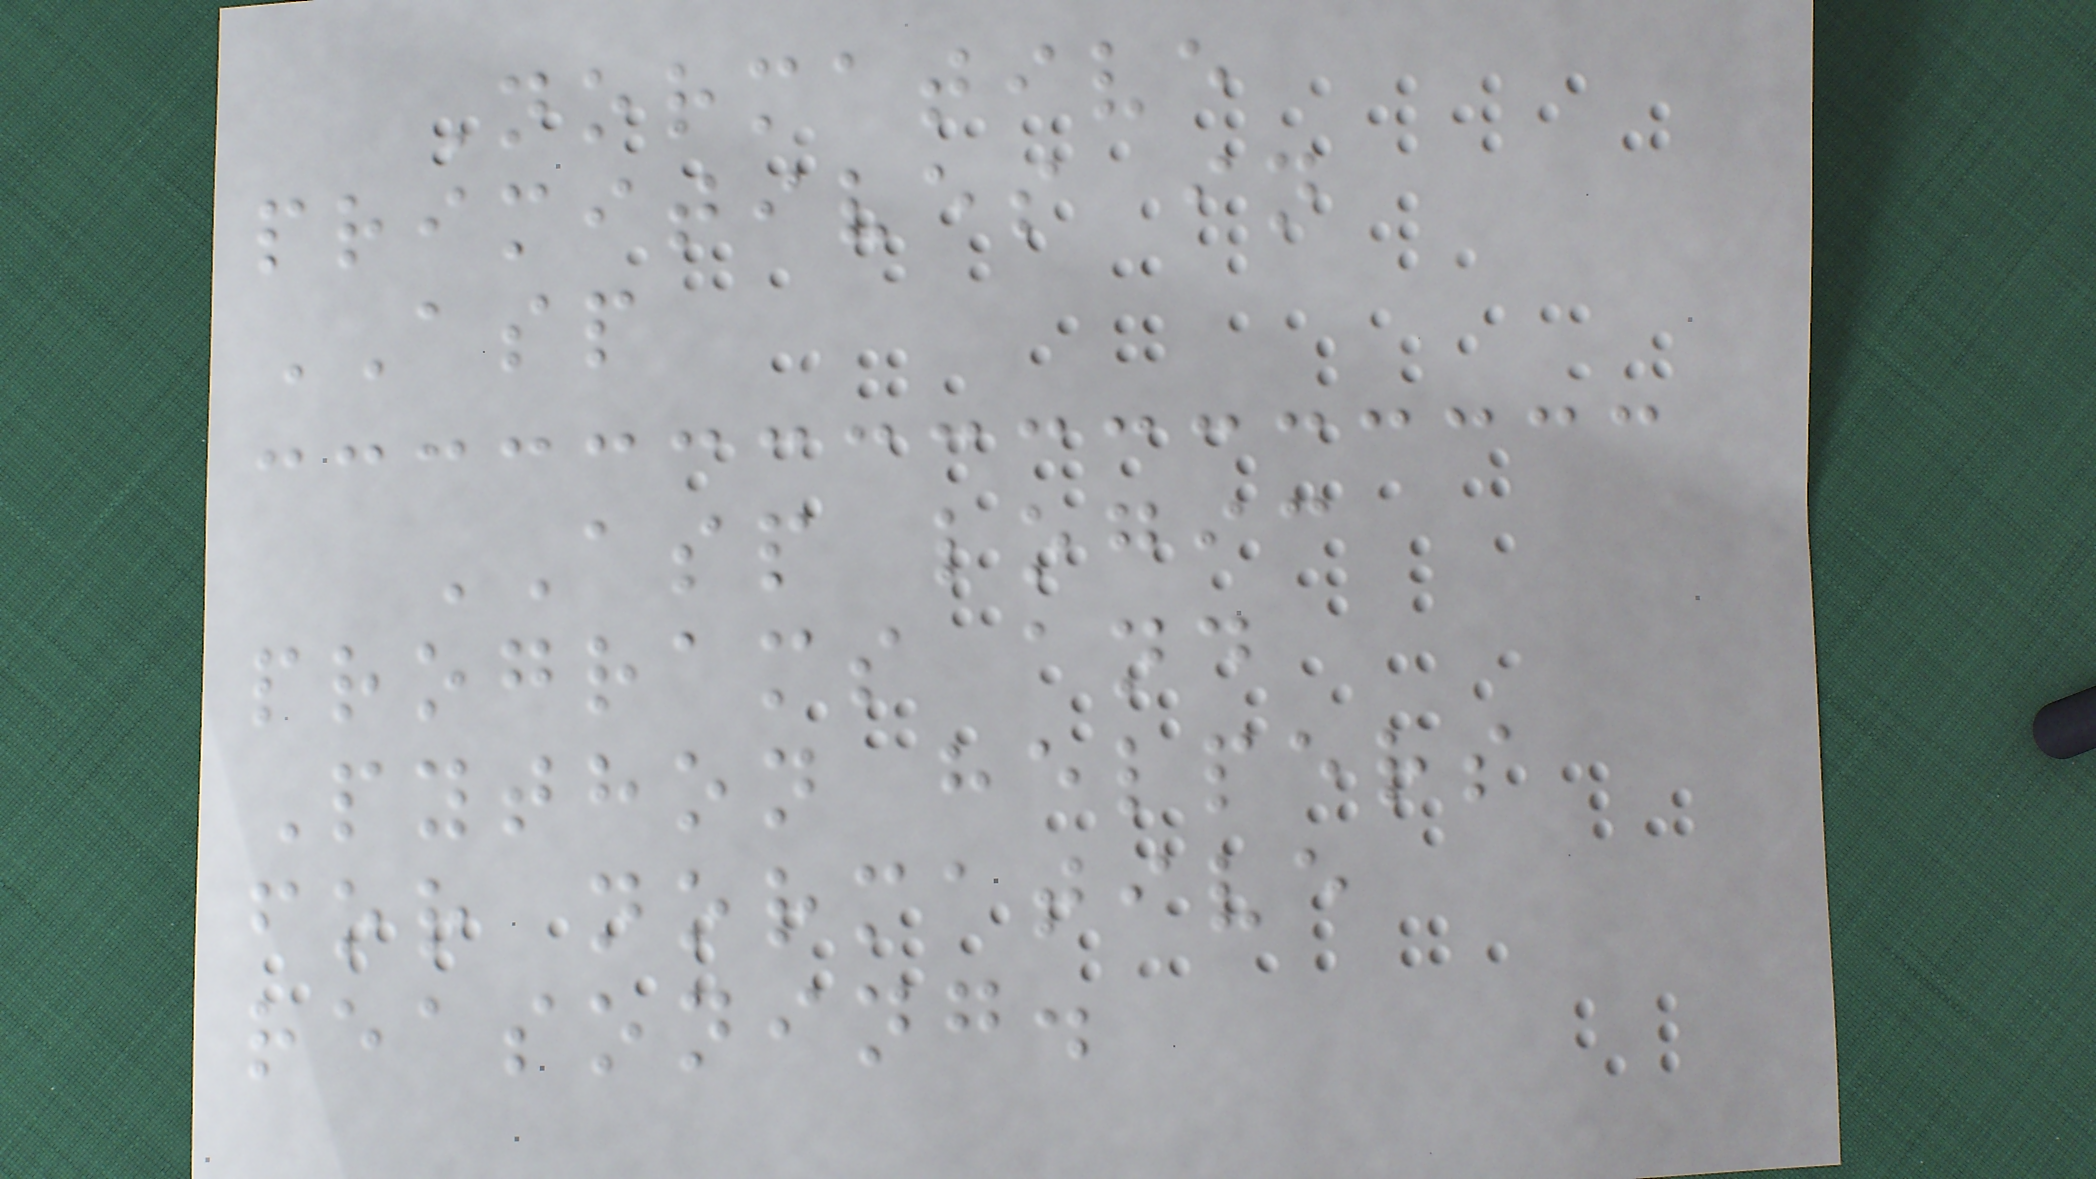Normative
primitives in
ASP
ASP logic
programs and
Python helpers
for normative
reasoning.
